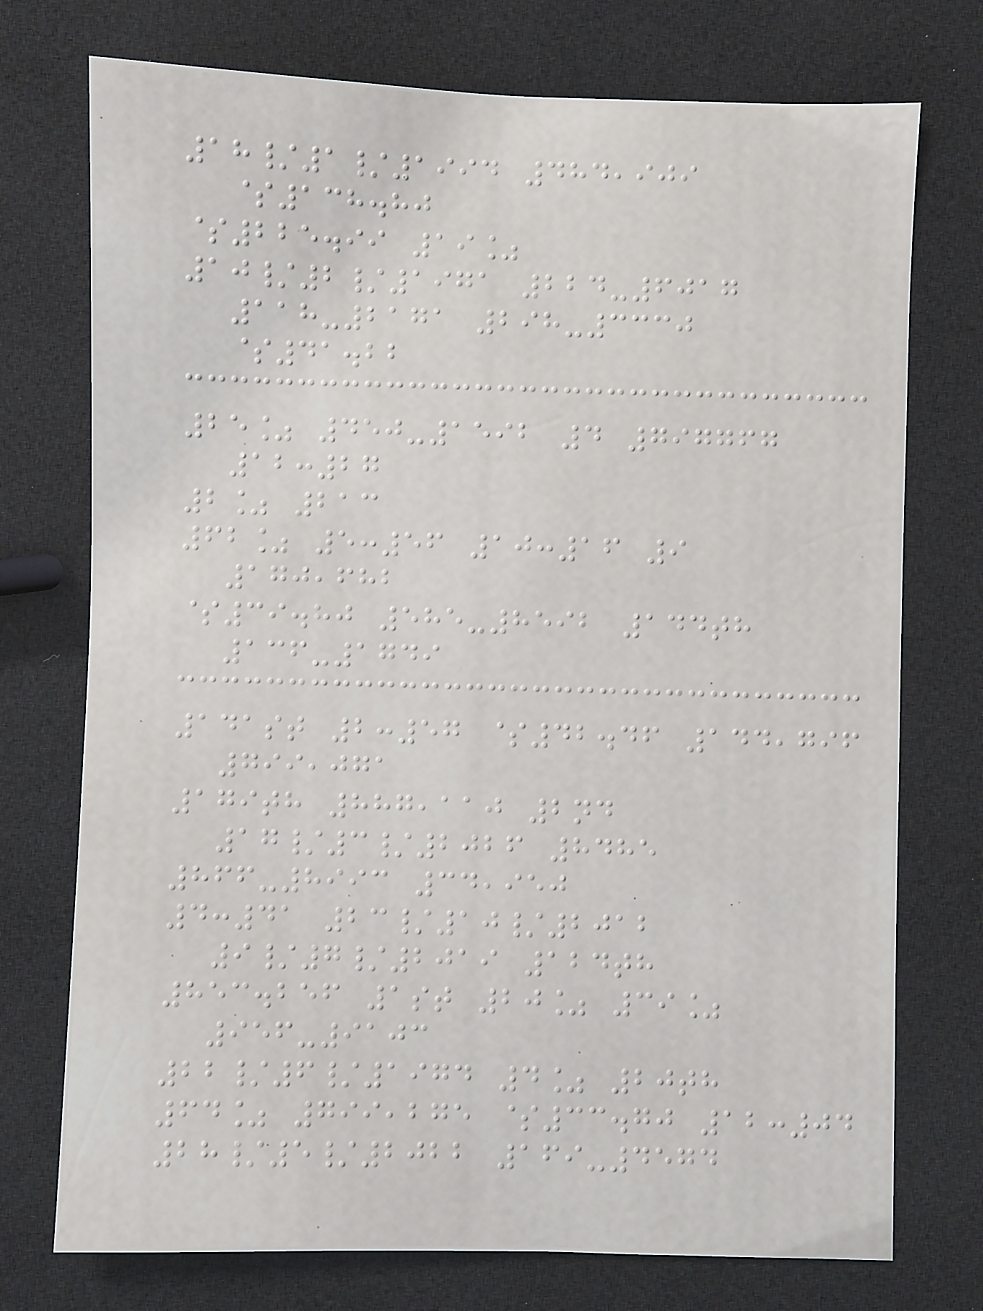18/1/1994 484,909
$138.80
$225.99 19%
10/2/1971 224-6017
118-2171 298-3330
$41.22
25% 450-1592 4 797767
12:27
2% 213
62% 5:56 10:16 9
170,682
$39.80 585-8592 144th
136-1749
141st 2:57 $42.46 144,796
799,071
179th 887,110 2nd
17/3/2026 8485
866-8993 34,950
4:41 23/10/2012
9/7/2019 124th
853.256 1st 20% 39%
956-9103
22/6/1974 4% 20th
64% 799,275 $33.70 12:04
28/5/2022 169-4574
